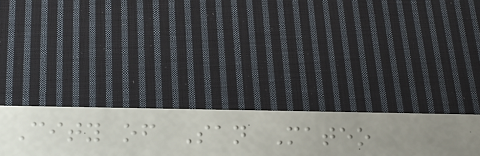City of San Mateo
